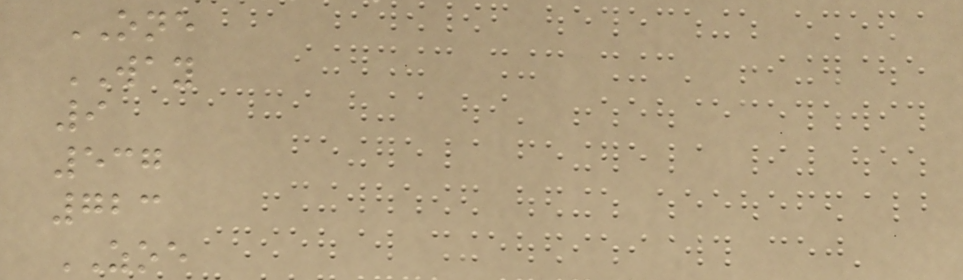ONE
WAY
9
537
723
ZOE
